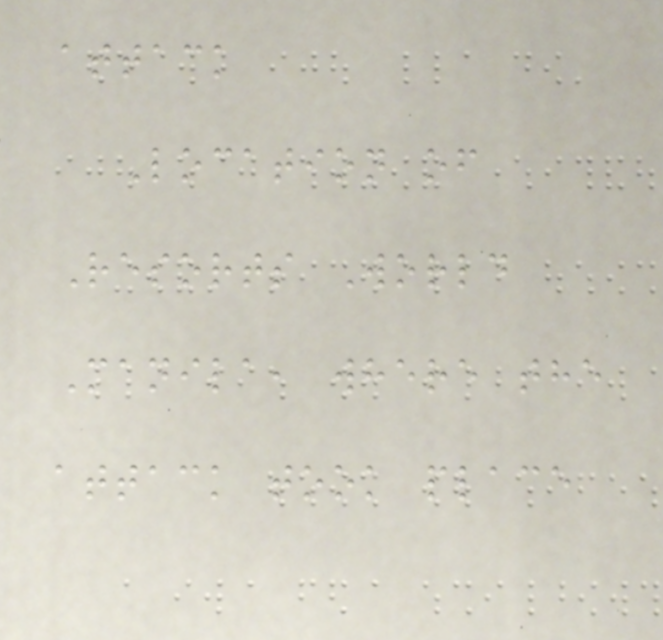attack
Location of
Resorts World
Manila, where the
attack took place
